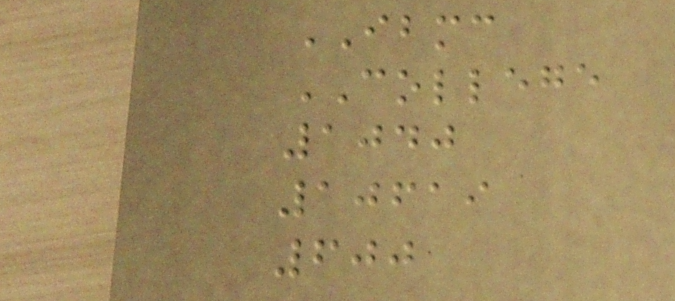IBMC
COLLEGE
1040
10619
600
